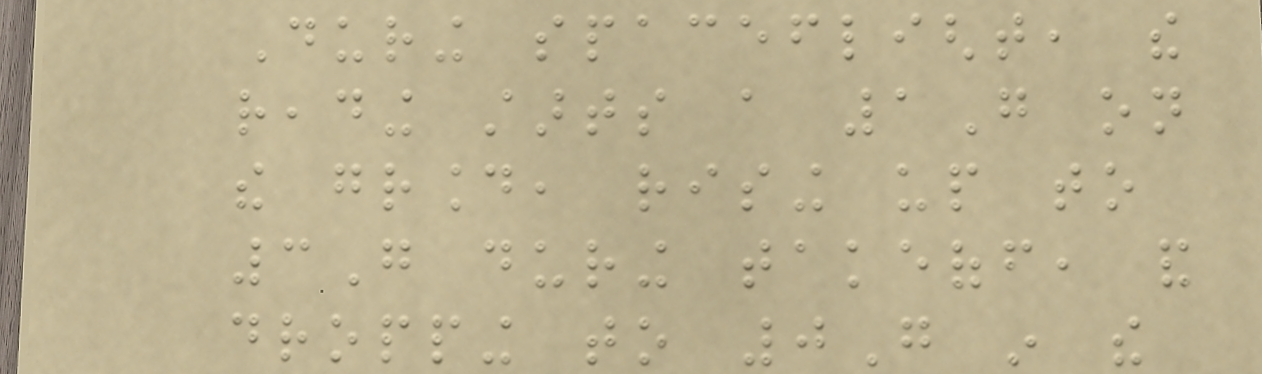During spaceflight, the
reading starts a 1G on
the ground, rising up to
3G during takeoff, and
dropping to 0G in the
